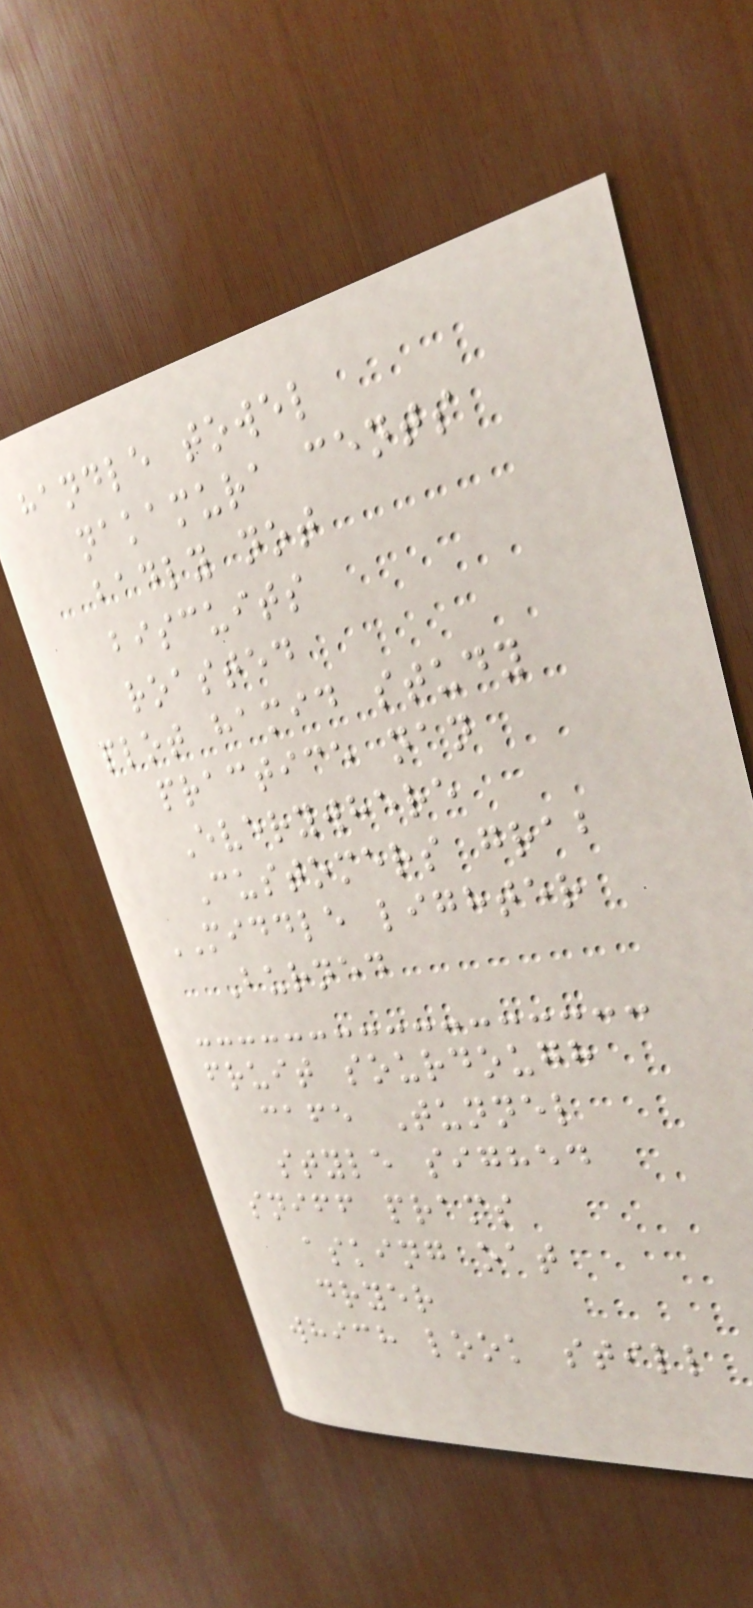handle towel
nakamura cents
badly not
biscuits
roasted
plot hamid study
practice nan
Everywhere
Customers grab
MIDDLE lighter
Burned
fruit sourdough
cafe Tunnel
style sighed
sniff prams
asking oat
dryer
which look still
